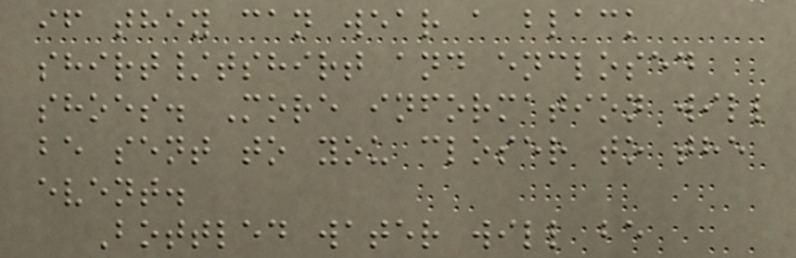if they can wear a black
shirt/tshirt and enclosed
shoes. More information will
be sent to you closer to the
event.
Bottled water will be
